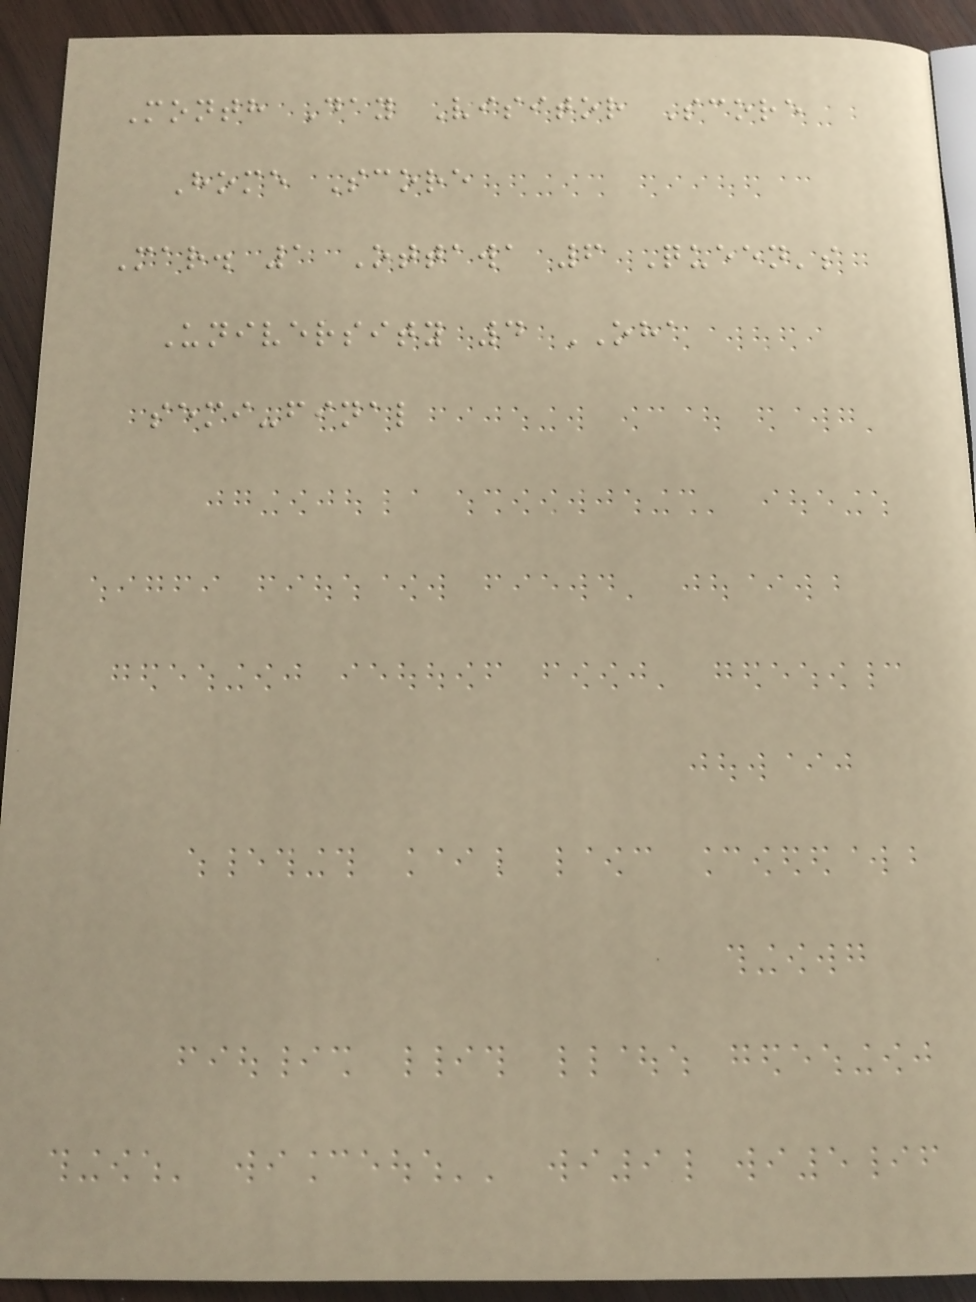Month Day Visitor Score
Home Score
Mar. 1 Ottawa 6 Queen's
University 4 OHA
semi-final
